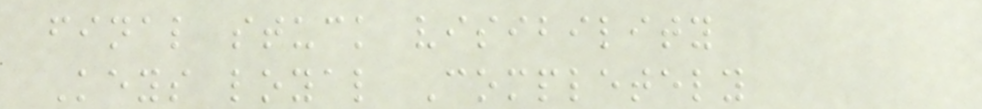final stuck visibility
Keys loyal Completely
